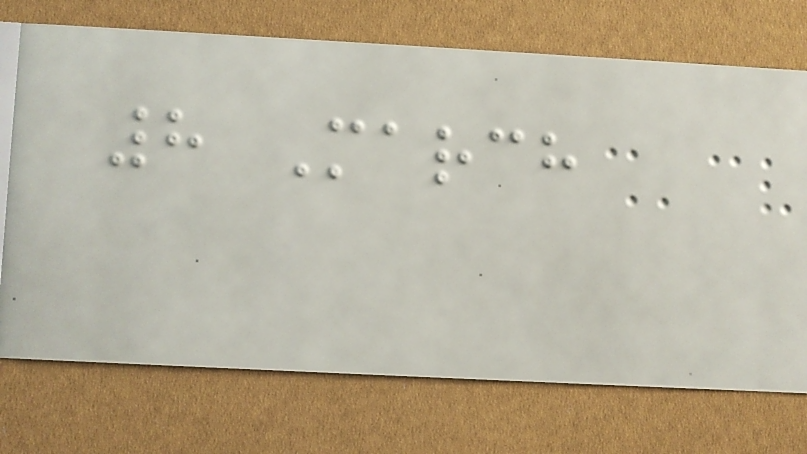8 March
